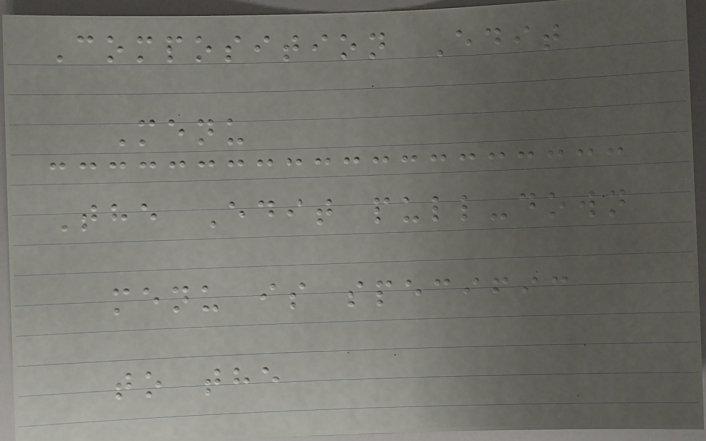Composition Edit
Menu
The Edit pull-down
menu is specific
to the
